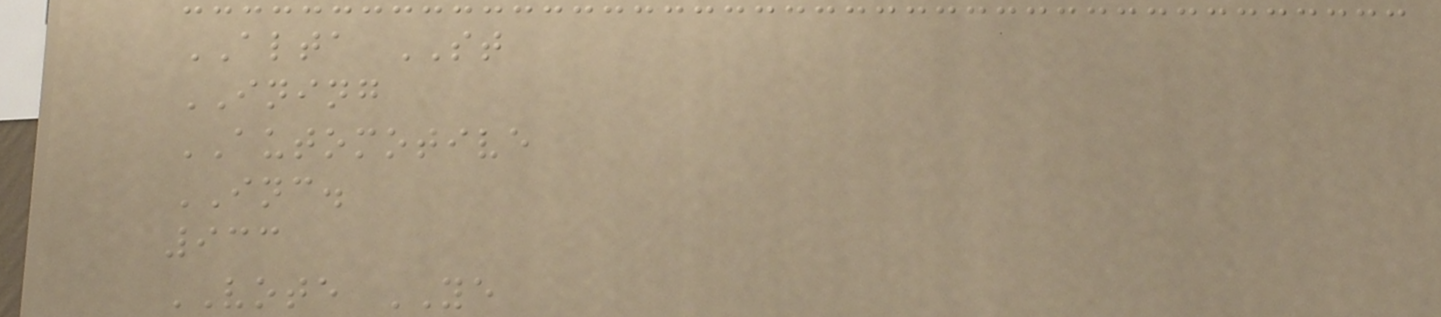ALTA ST
INING
AUTOMOTIVE
INC.
933
VOTE YE
